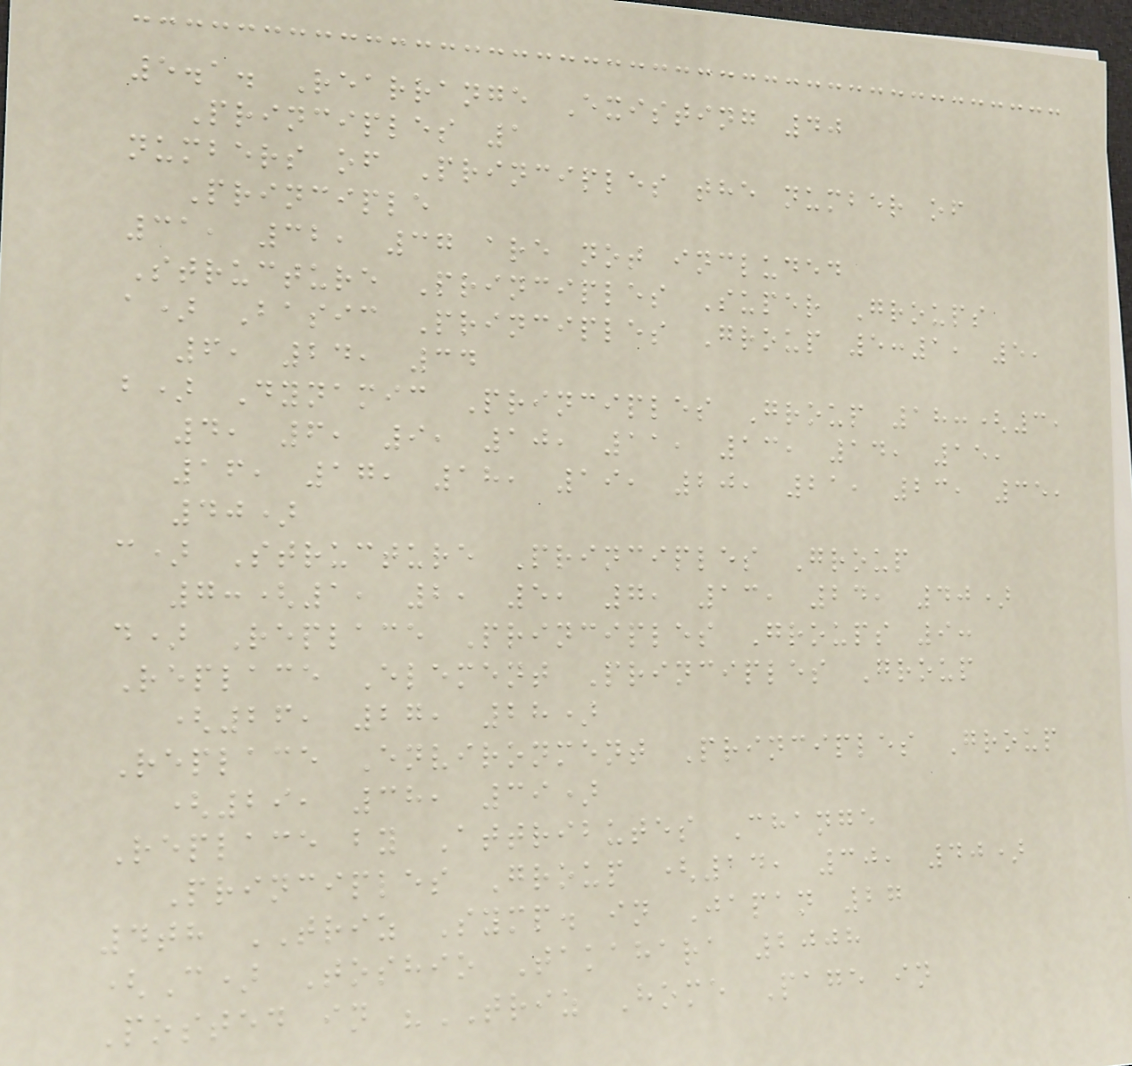5.1. Rearrange Existing 40
Principles 1
numbers of Principles the number of
Principle
31, 32, 37 are not included
Structure Principles Super Groups
a) Basic Principles Group 5:1, 5,
6, 24, 34
b) Dynamic Principles Group 18:(3,
4, 6, 9, 10, 11, 13, 14, 15,
16, 17, 18, 19, 20, 21, 23, 35,
40)
c) Structure Principles Group
7:(1, 2, 5, 7, 13, 24, 40)
d) Replace Principles Groups 9:
Replace Element Principles Group
(26, 27, 28)
Replace Environment Principles Group
(29, 38, 39)
Replace by Attributes Change
Principles Group (14, 30, 40)
4th TRIZ Symp. in Japan 27
(C) Toshio Takahara 2008
Posted in "TRIZ Home Page in
